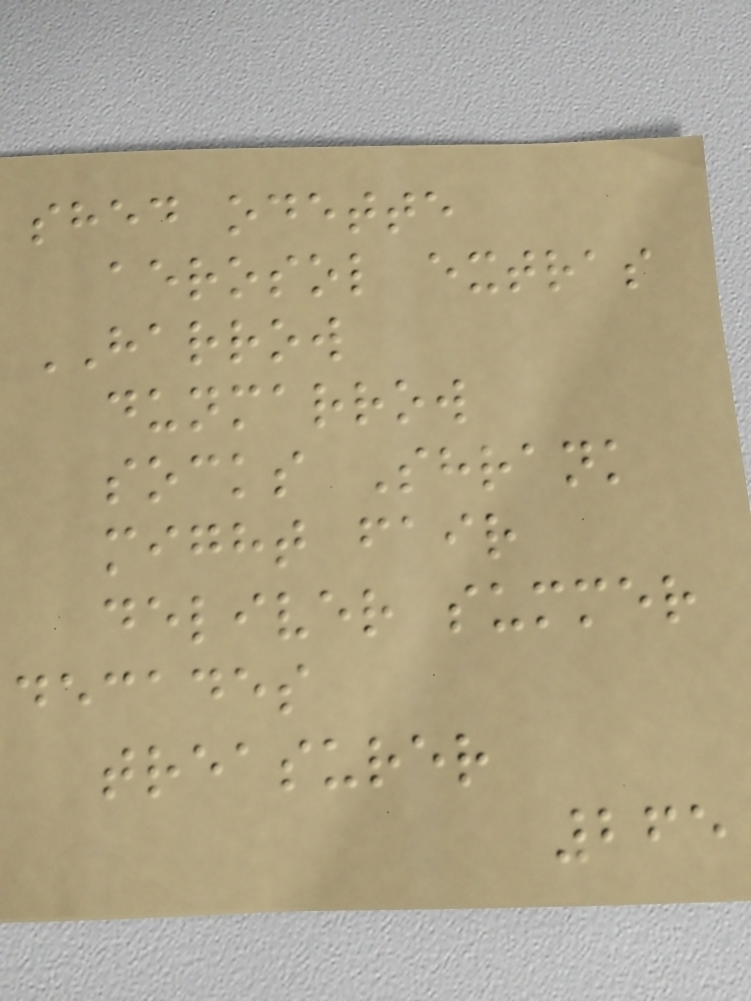shed odette
aerosol extras
HARROW
dunmarrow
socks Shrank
might fair
deliver summer
decades
treasurer
265
